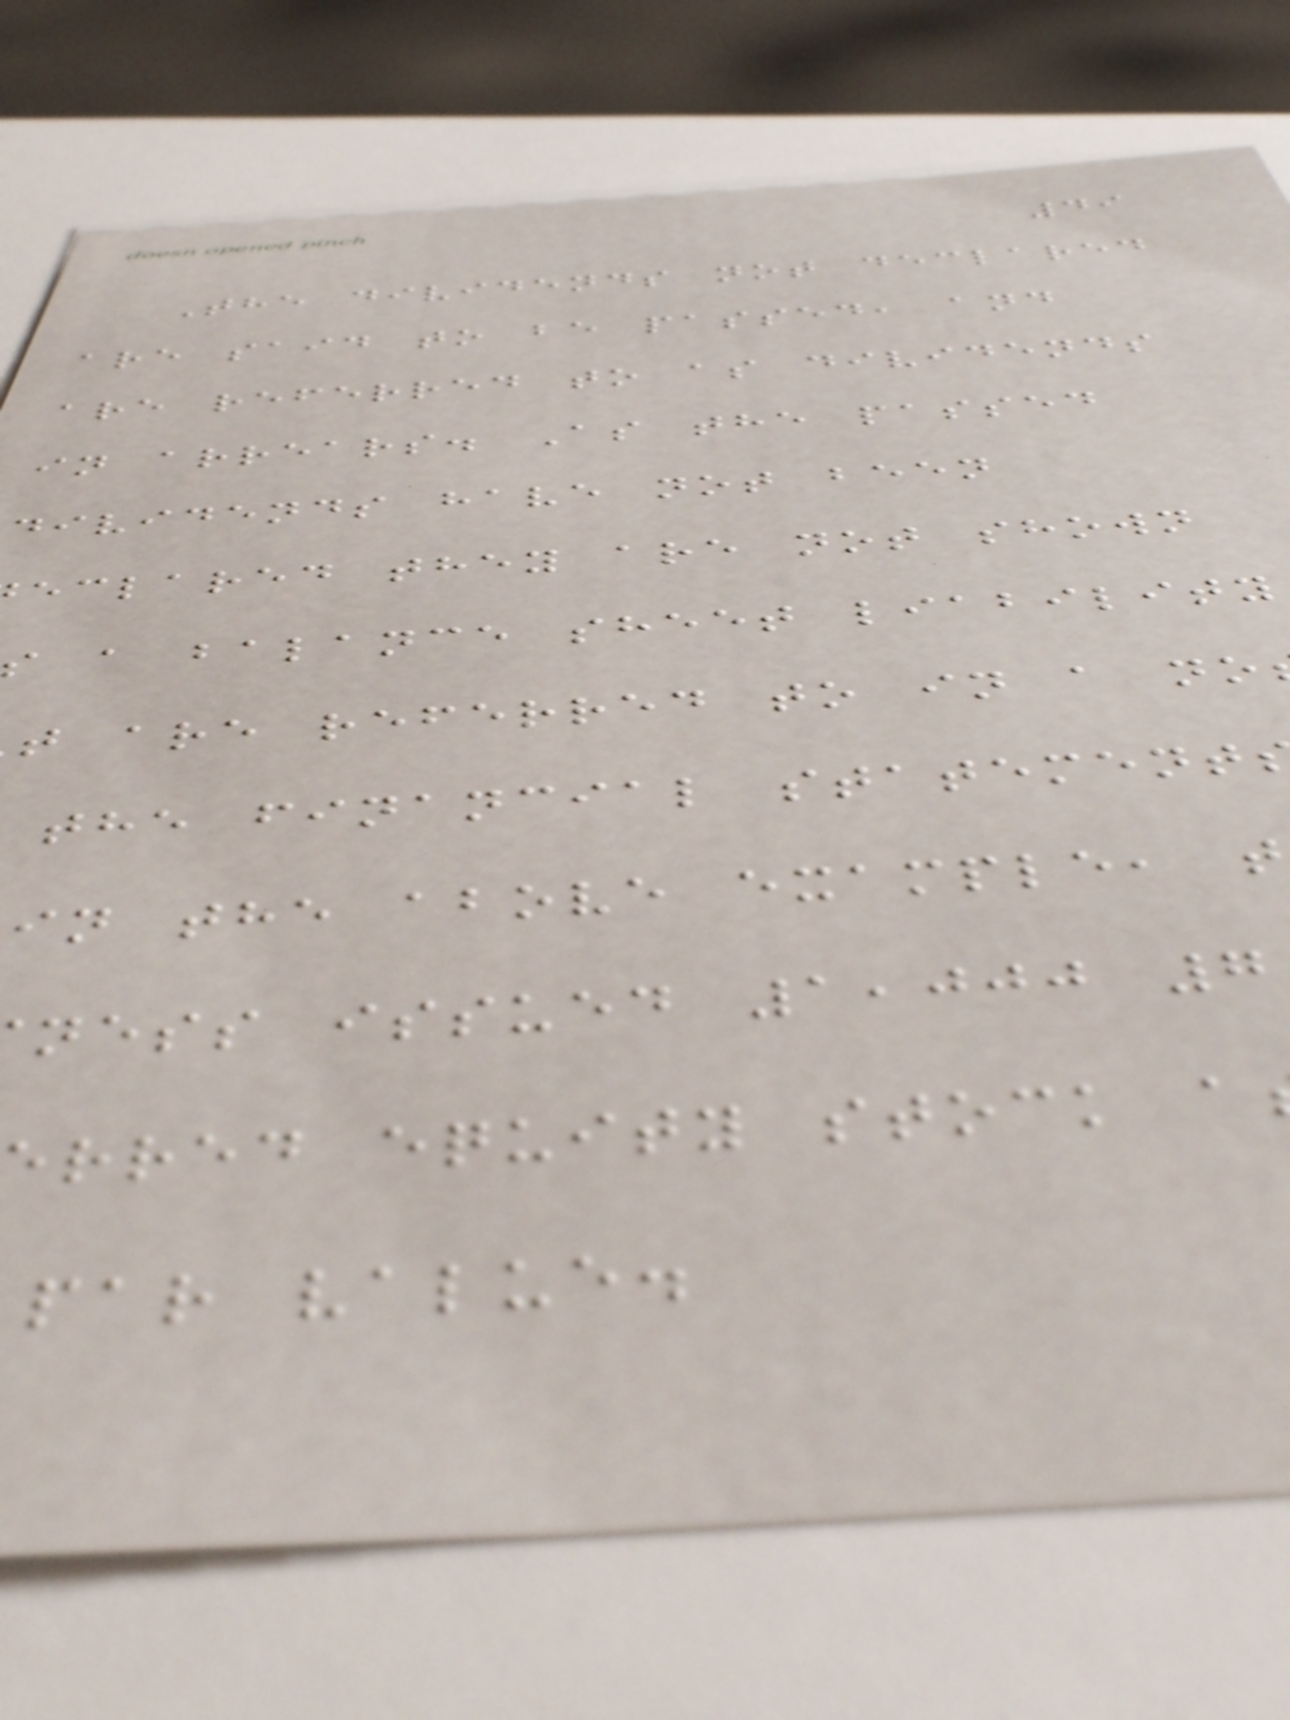49
The dividends not declared
are said to be passed, and
are referred to as dividends
in arrears. As the passed
dividends have not been
eclared they are not shown
a balance sheet liability
t are referred to in a no
the financial statement
in the above example, t
ness issued 1,000 7
rred equity stock a
par value.
